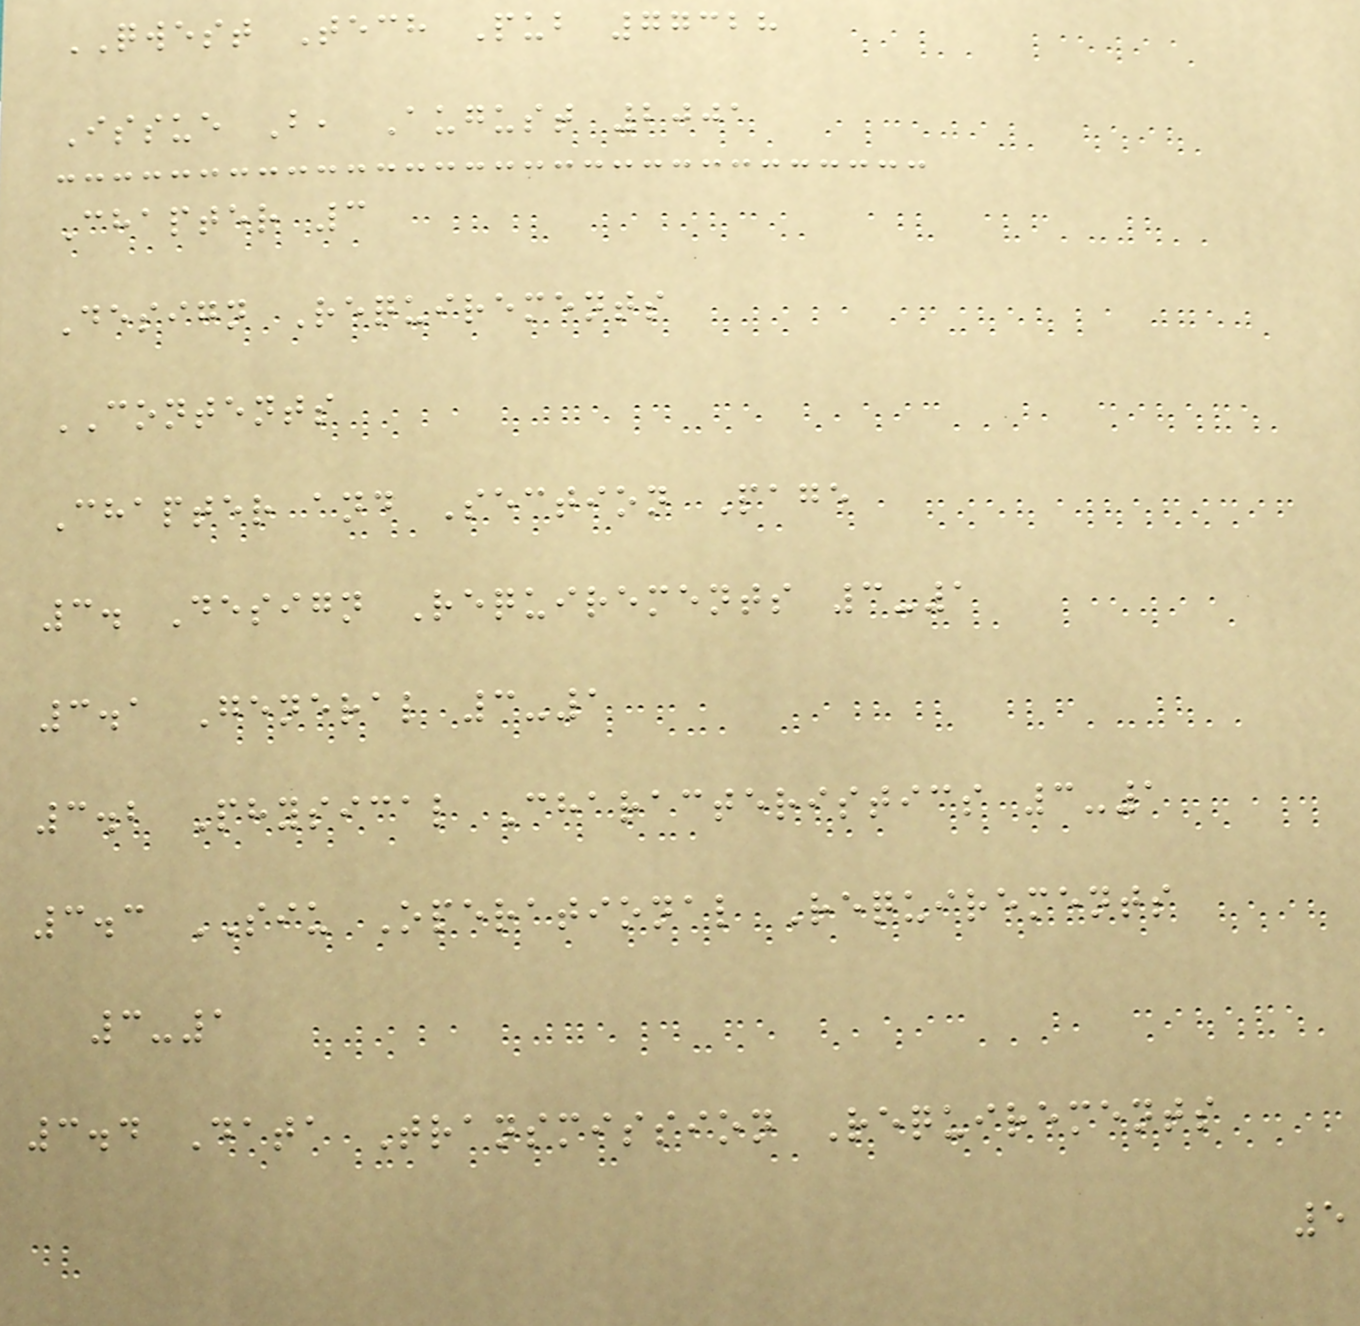QWEST Tech Pub 77328
Issue B, August 2001
Chapter 3
Design Requirements
CONTENTS
Chapter and Section Page
3. Design Requirements 3-1
3.1 General 3-1
3.2 Physical Characteristics 3-1
3.3 SIU Operational Requirements
3-1
3.4 Data Transmission Requirements
5
